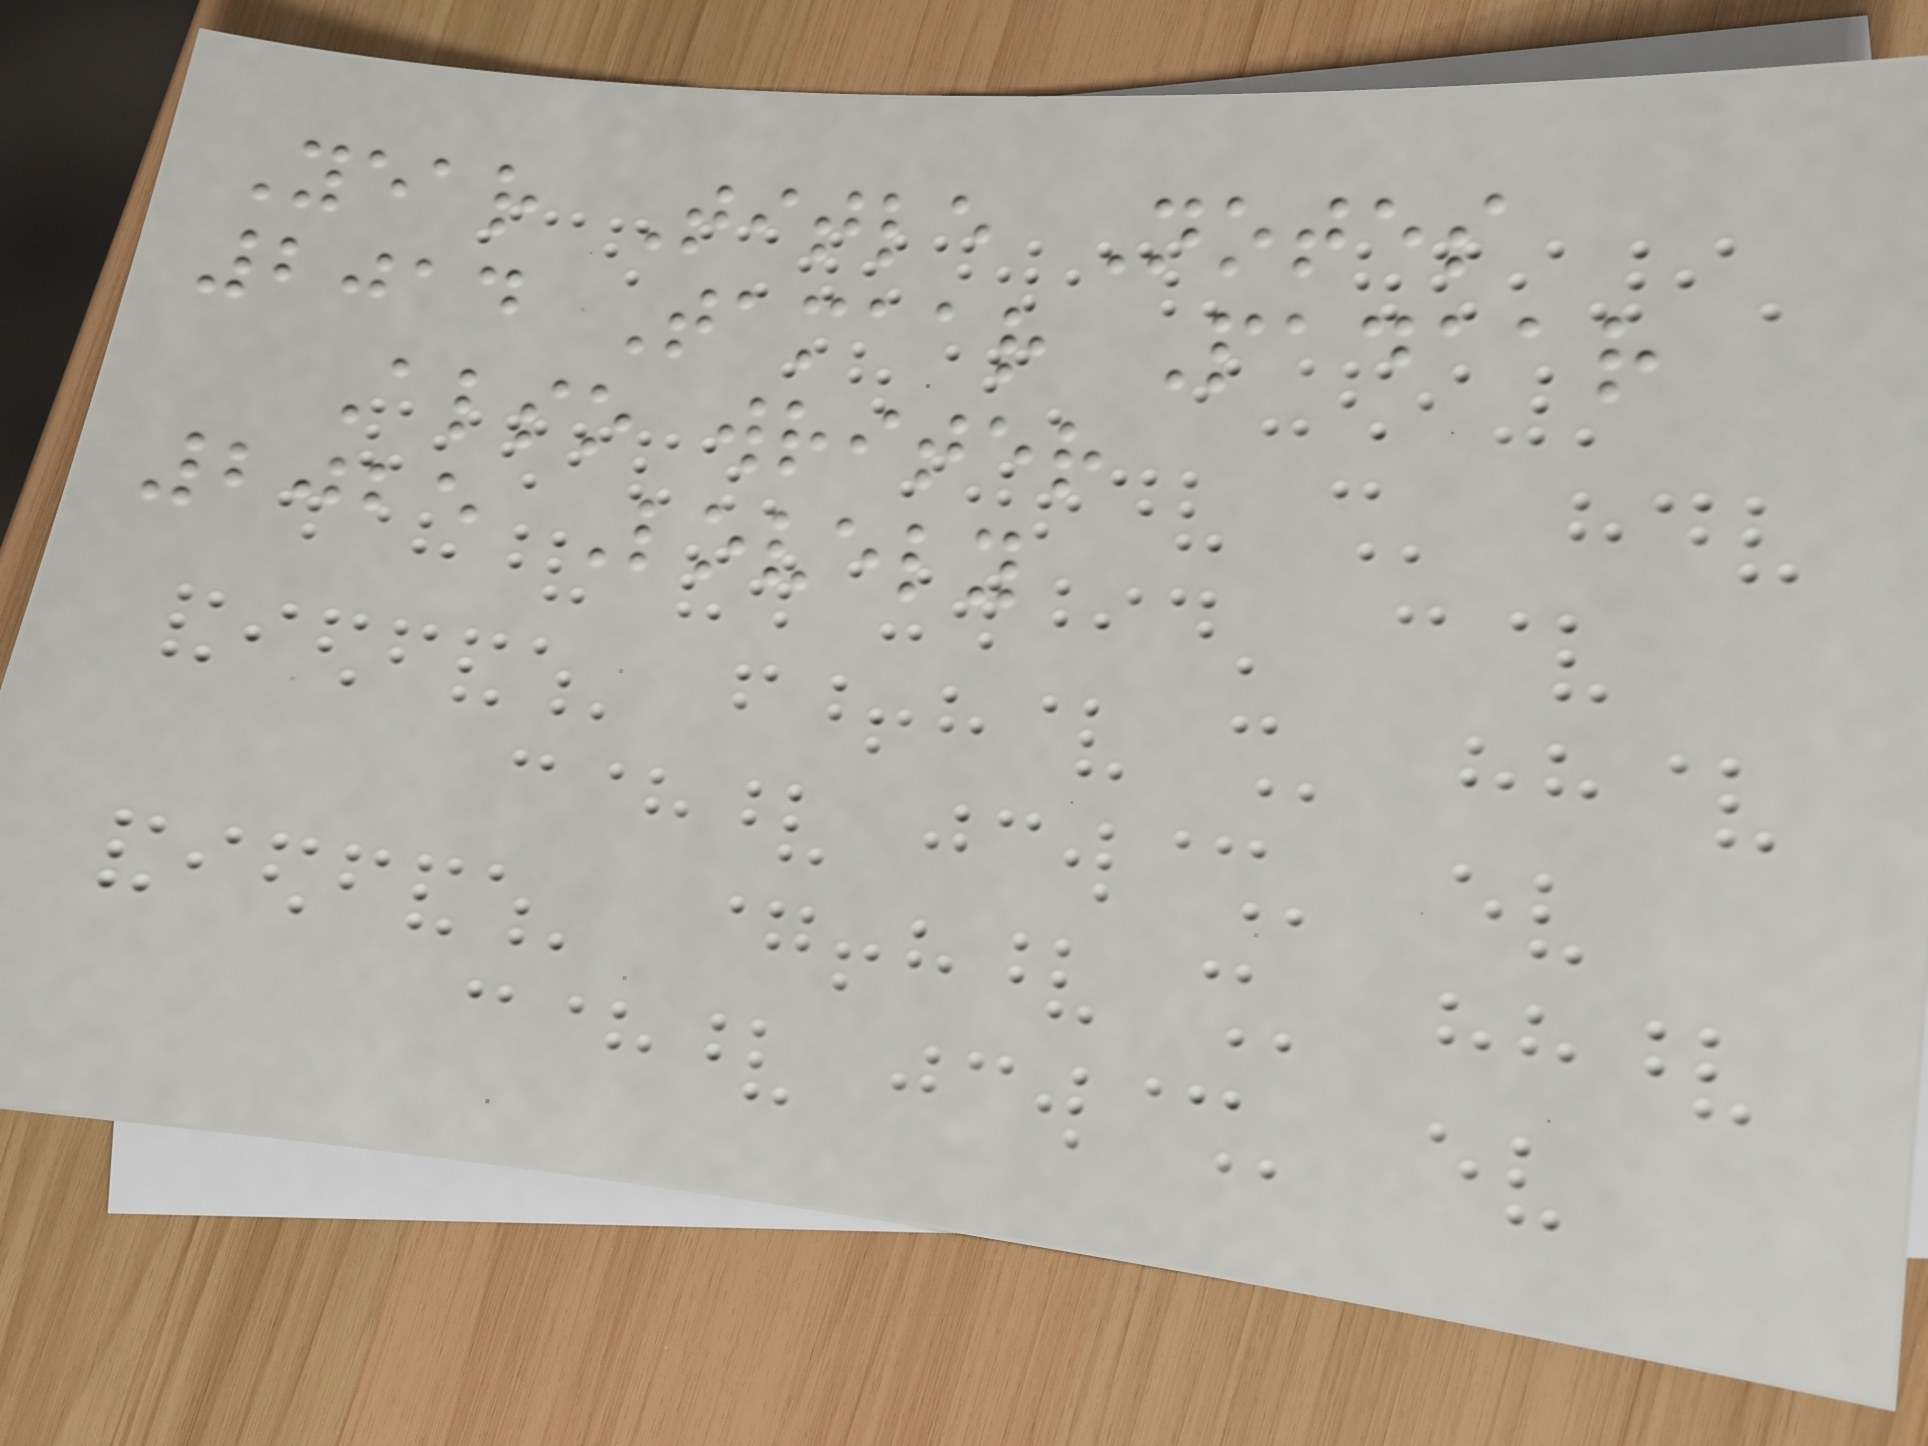Year Title Notes
2014 Tamaar Padaar
Also writer
2025 Lovely
